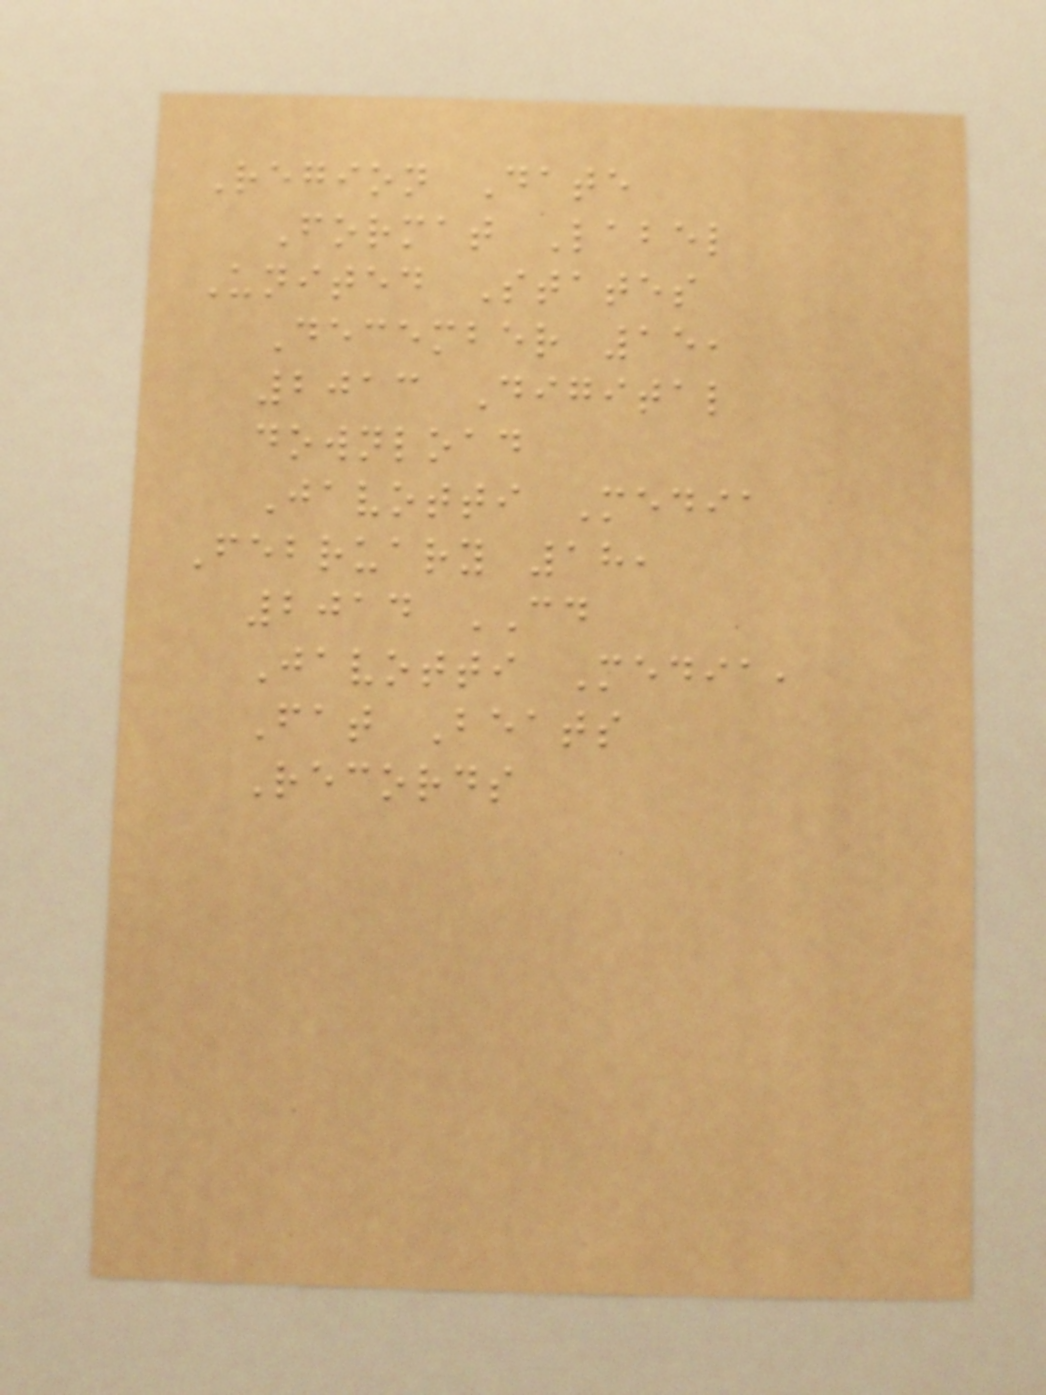Region Date
Format Label
United States
December 15,
2013 Digital
download
Javotti Media
February 18,
2014 CD
Javotti Media,
Fat Beats
Records
